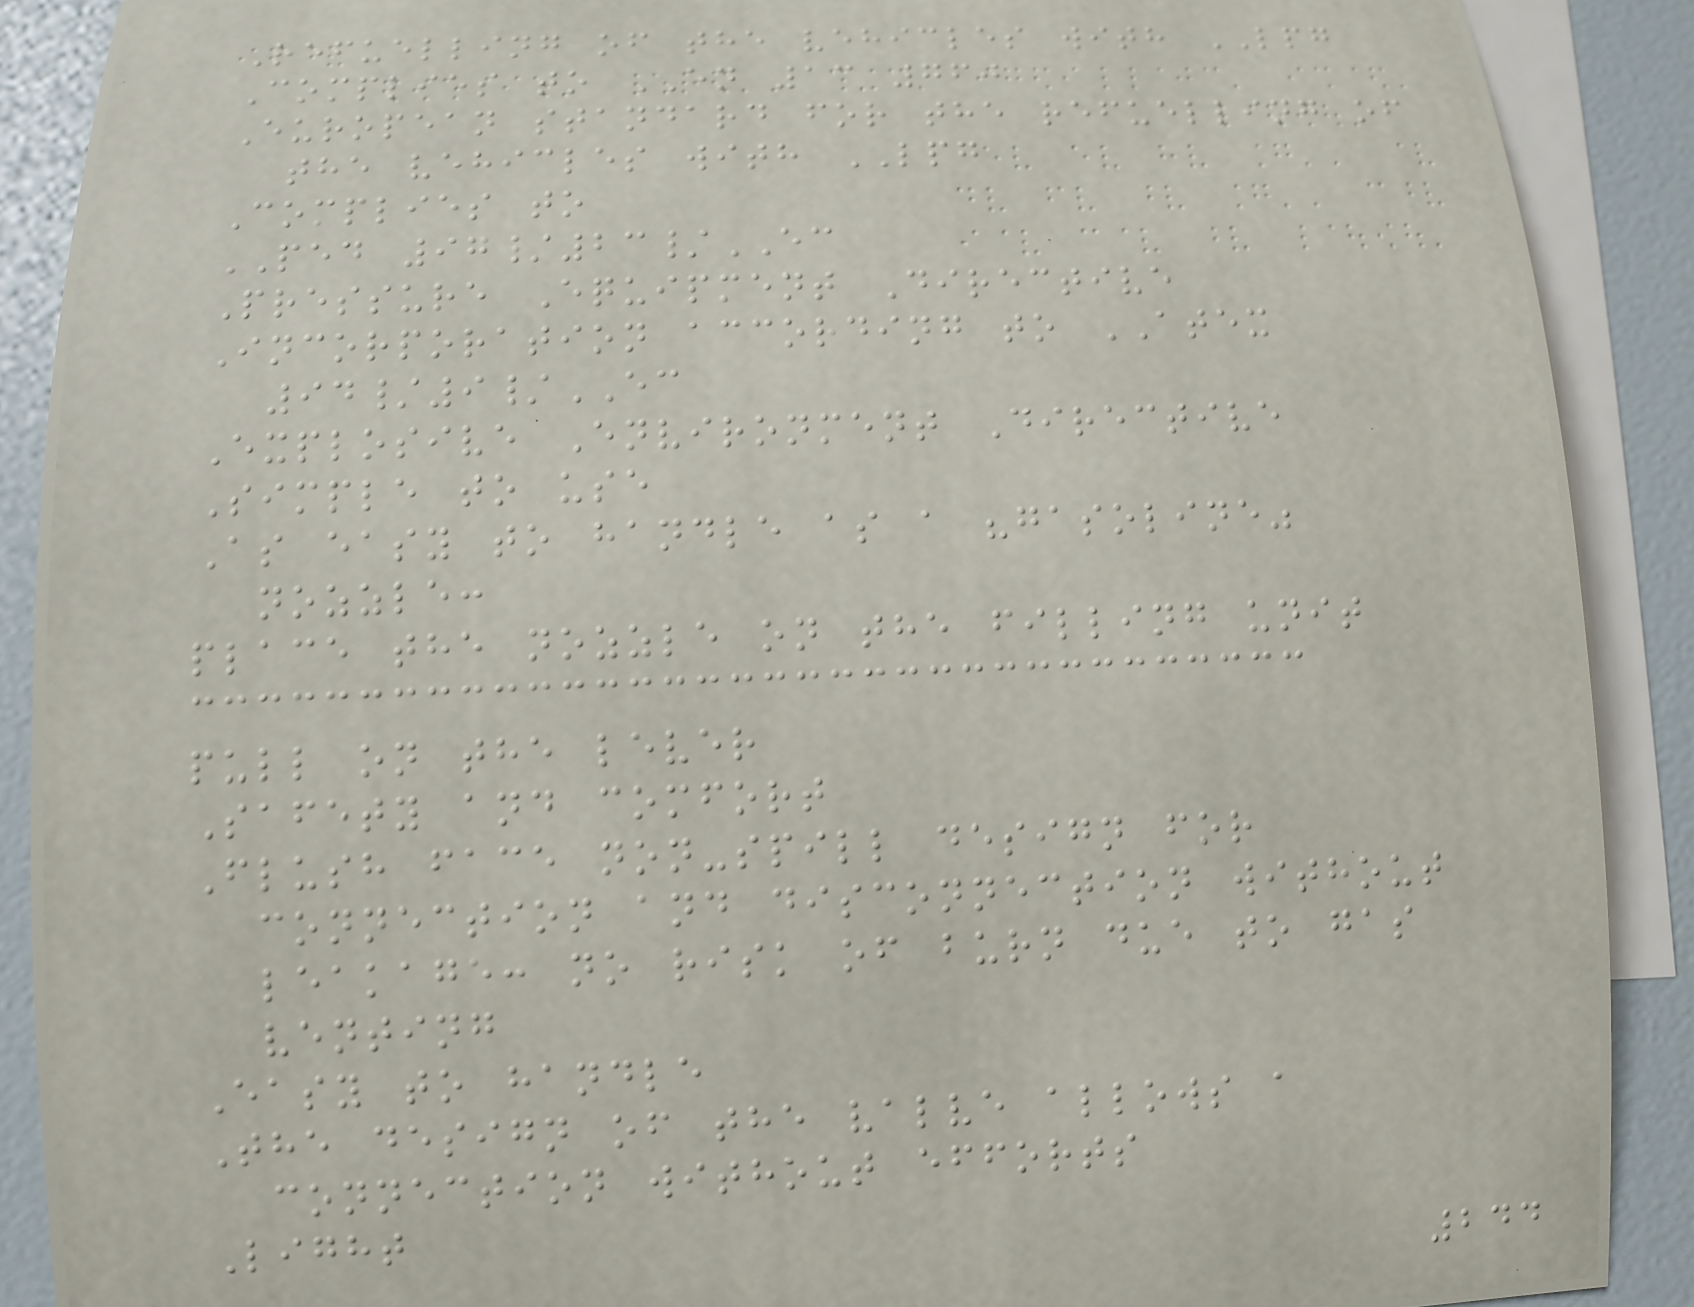Refuelling of the vehicles with LPG
Complies to EN 13 760
European standard for the refuelling of
the vehicles with LPG
Complies to
PED 97/23/EC
Pressure Equipment Directive
Incorporation according to ATEX
94/9/EC
Explosive Environment Directive
Simple to use
As easy to handle as a "gasoline"
nozzle:
place the nozzle on the filling unit
pull on the lever
Safety and comfort
Flush face non-spill design for
connection and disconnection without
leakage: no risk of burn due to gas
venting
Easy to handle
The design of the valve allows a
connection without efforts
Light
244
